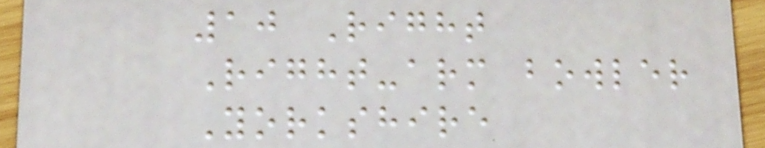10 Right
Right-arm bowler
Yorkshire
